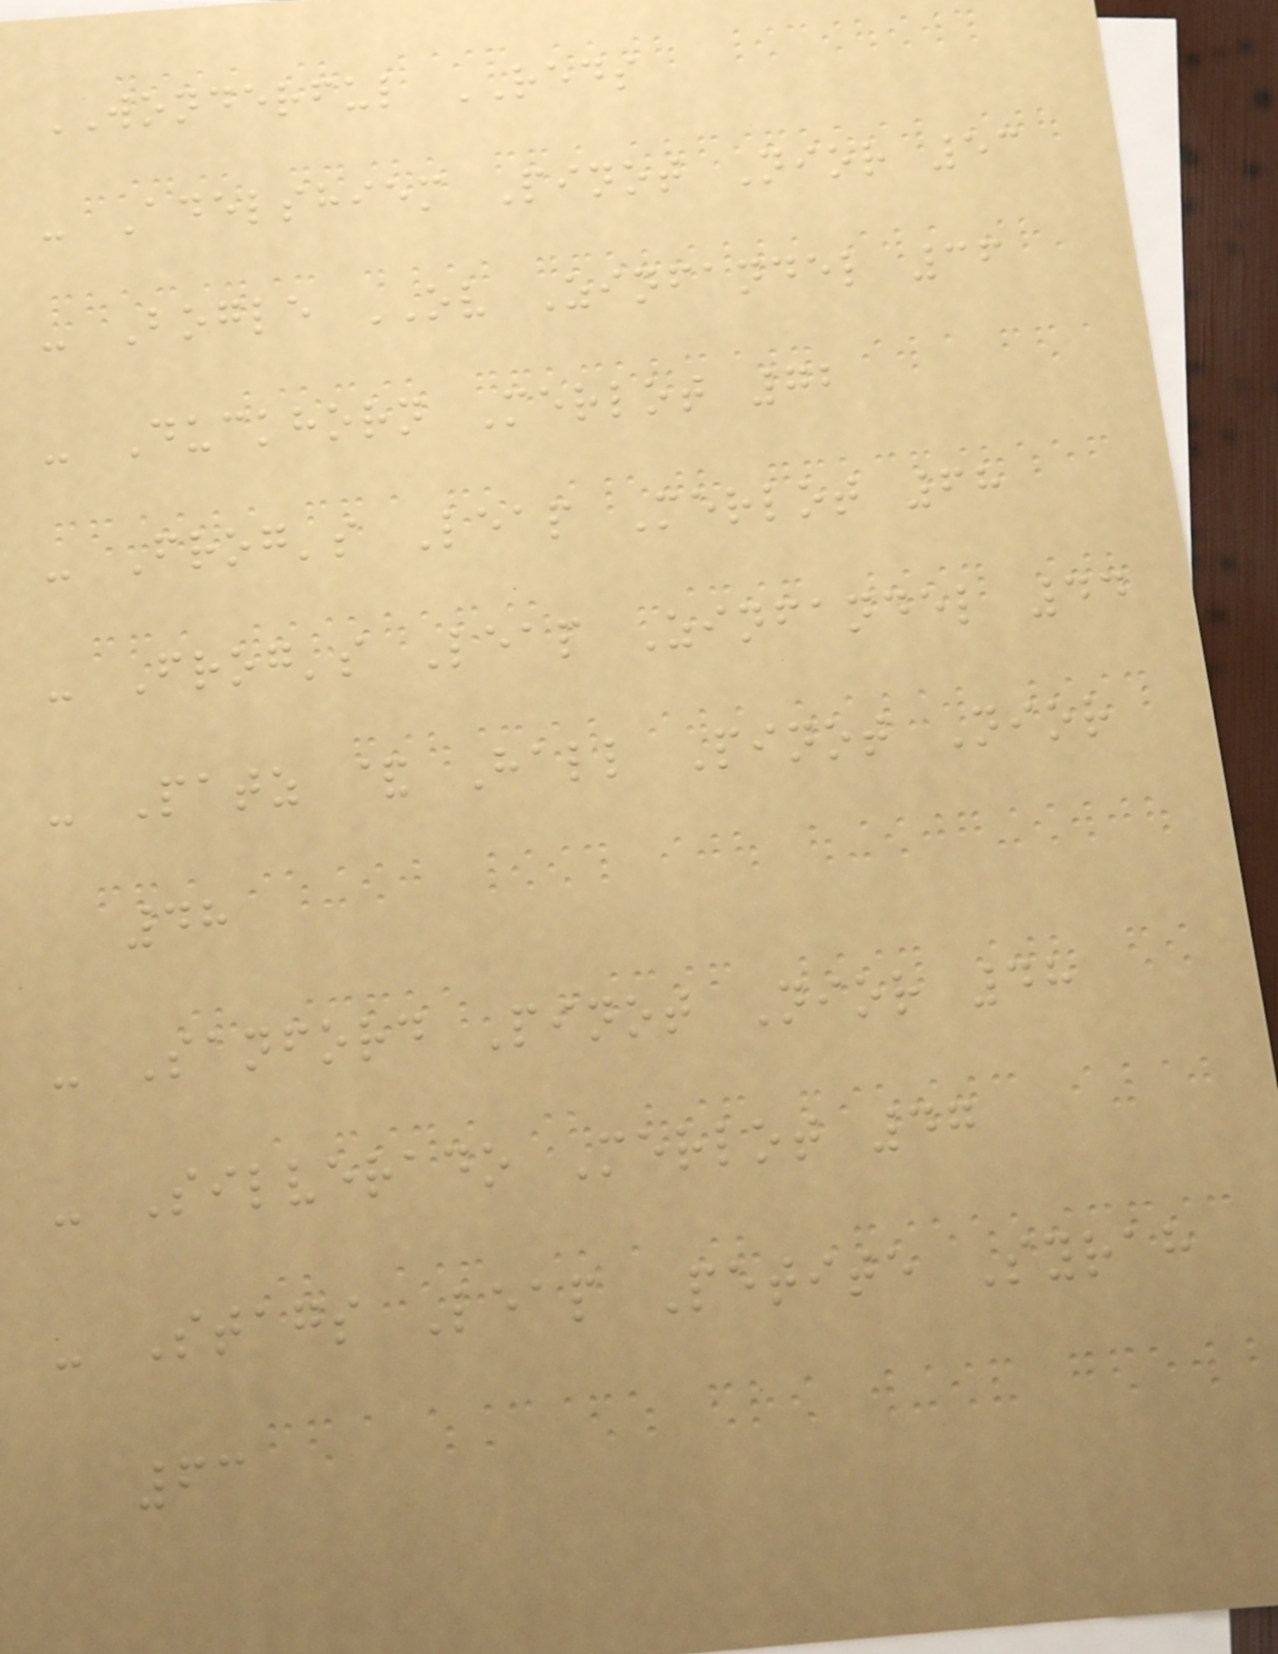WONDERFUL REDS
- Adelshiem Pinot Nior 53
- Bogle OV Zinfandel 36
- Duckhorn Merlot 72
- Frog's Leap Merlot 68
- Frog's Leap Zinfandel 44
- Patz & Hall Pinot Nior
48
- Sanford Pinot Nior 48
- Silverado Merlot 47
- Stags Leap Petite Syrah
63
